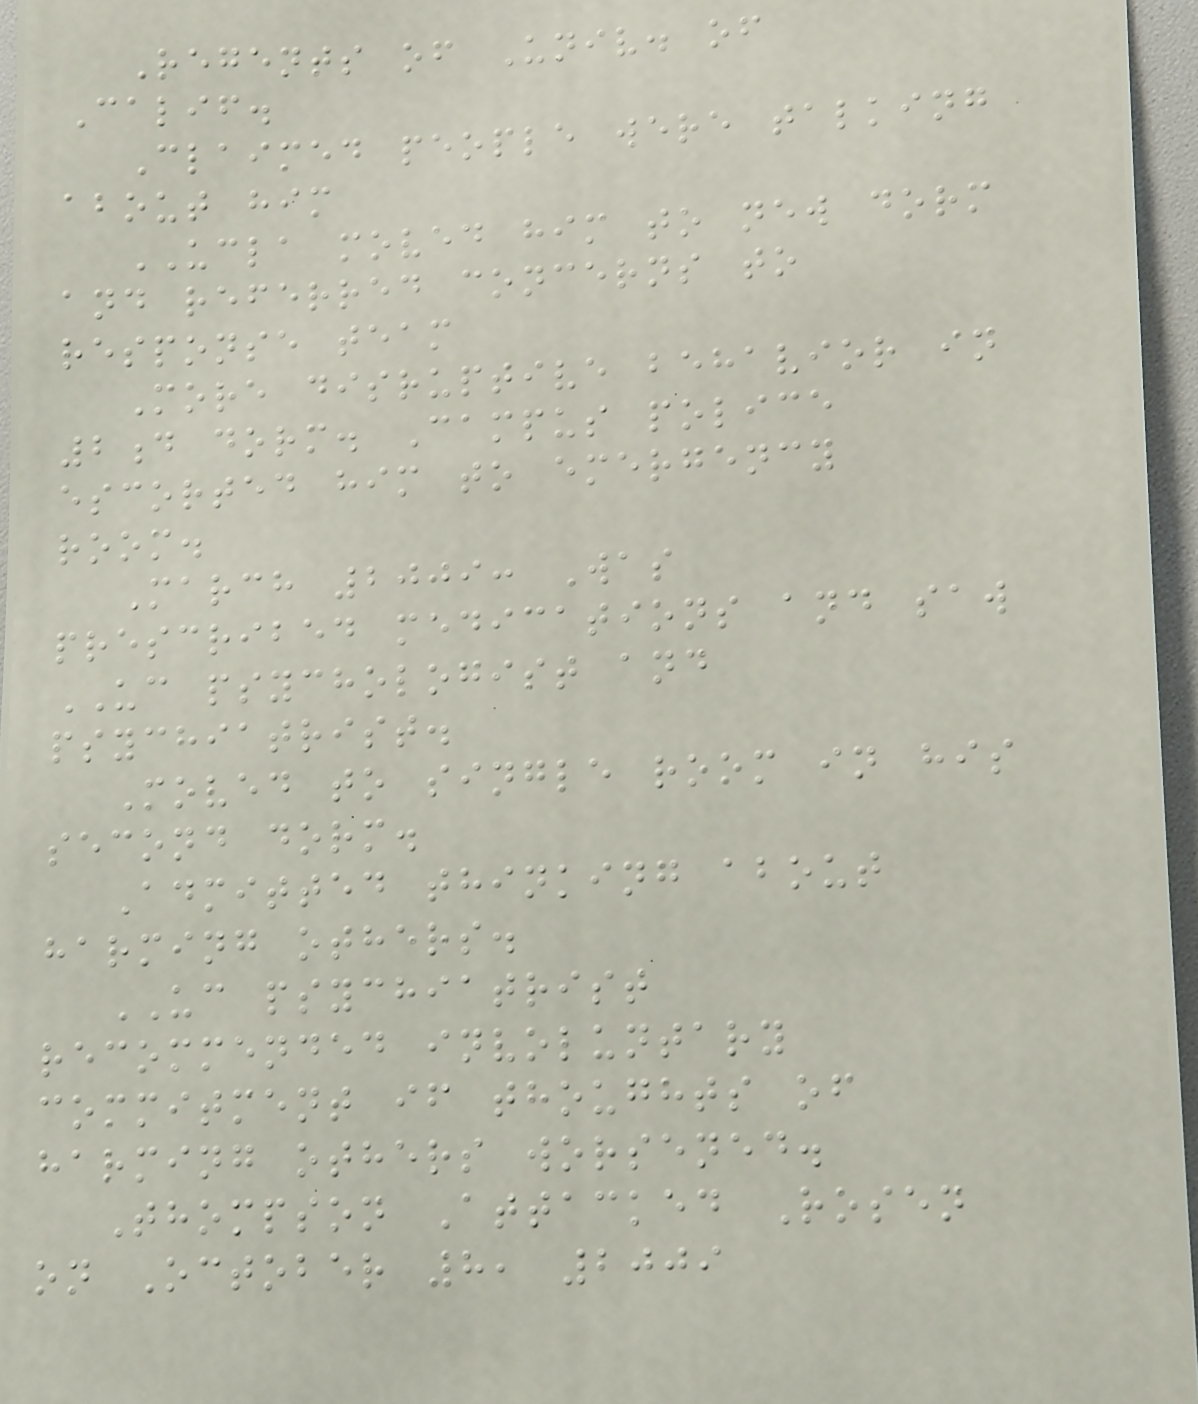Regents of Univ. of
Calif.
Claimed people were talking
about him
UCLA moved him to new dorm
and referred concerns to
response team
More disruptive behavior in
2d dorm. Campus police
escorted him to emergency
room.
March 2009: Was
prescribed medications and saw
UC psychologist and
psychiatrist.
Moved to single room in his
second dorm.
Admitted thinking about
harming others.
UC psychiatrist
recommended involuntary
commitment if thoughts of
harming others worsened.
Thompson Attacked Rosen
on October 8, 2009
